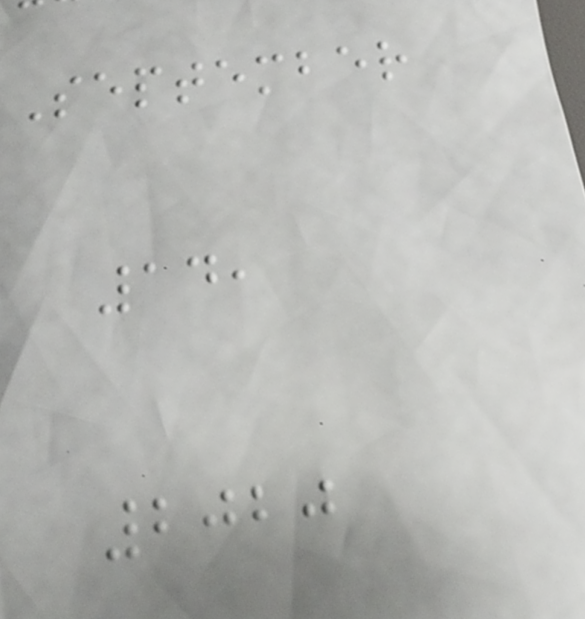September
14,
2020
